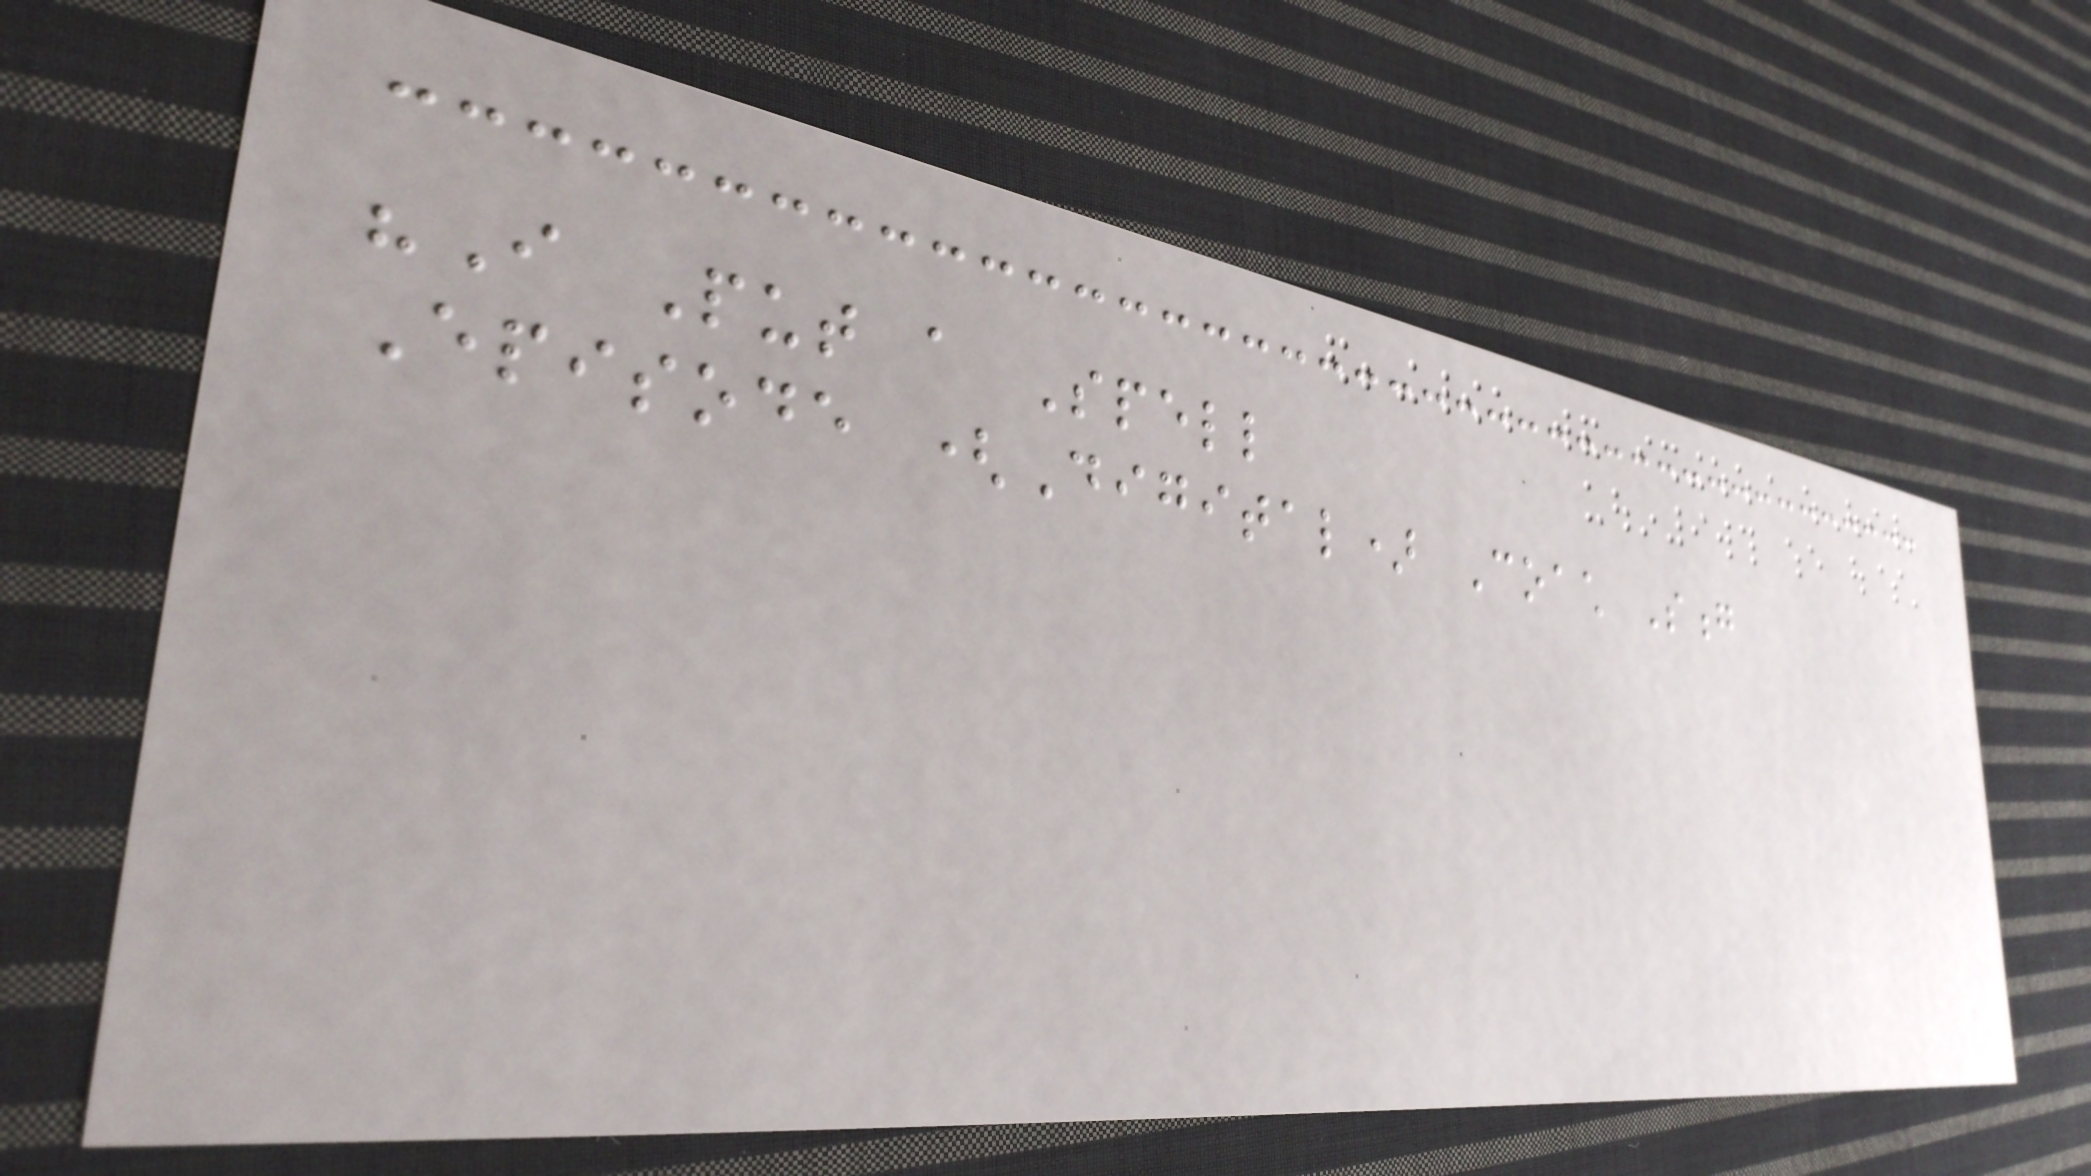"I Put a Spell
Episode (Digital) Coach Song
